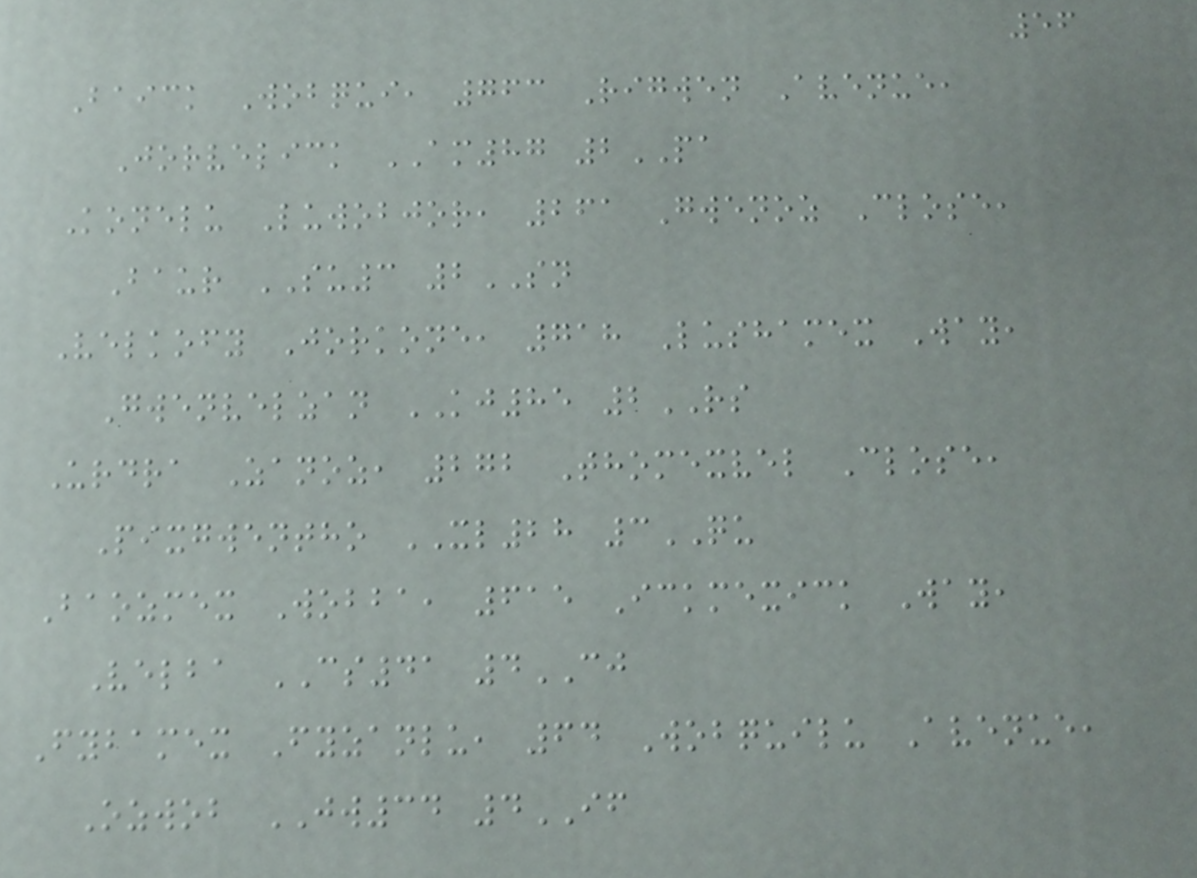56
Baick Wobqui, 763 Rigwen Avenue,
Jorvelick AM87 2PA
Konelu Luwobjor, 261 Gwenoz Close,
Baur SU3 2SN
Velkofy Jorkone, 718 Lushamex Way,
Gwenvelzan KJ85 2RS
Urdra Zanoz, 272 Thomexvel Close,
Pixgwentho XL28 3QU
Baozmex Wobba, 615 Ickmexick Way,
Velba CS41 4CJ
Fybamex Fyzanlu, 64 Wobquilu Avenue,
Ozwob JW34 4IF
